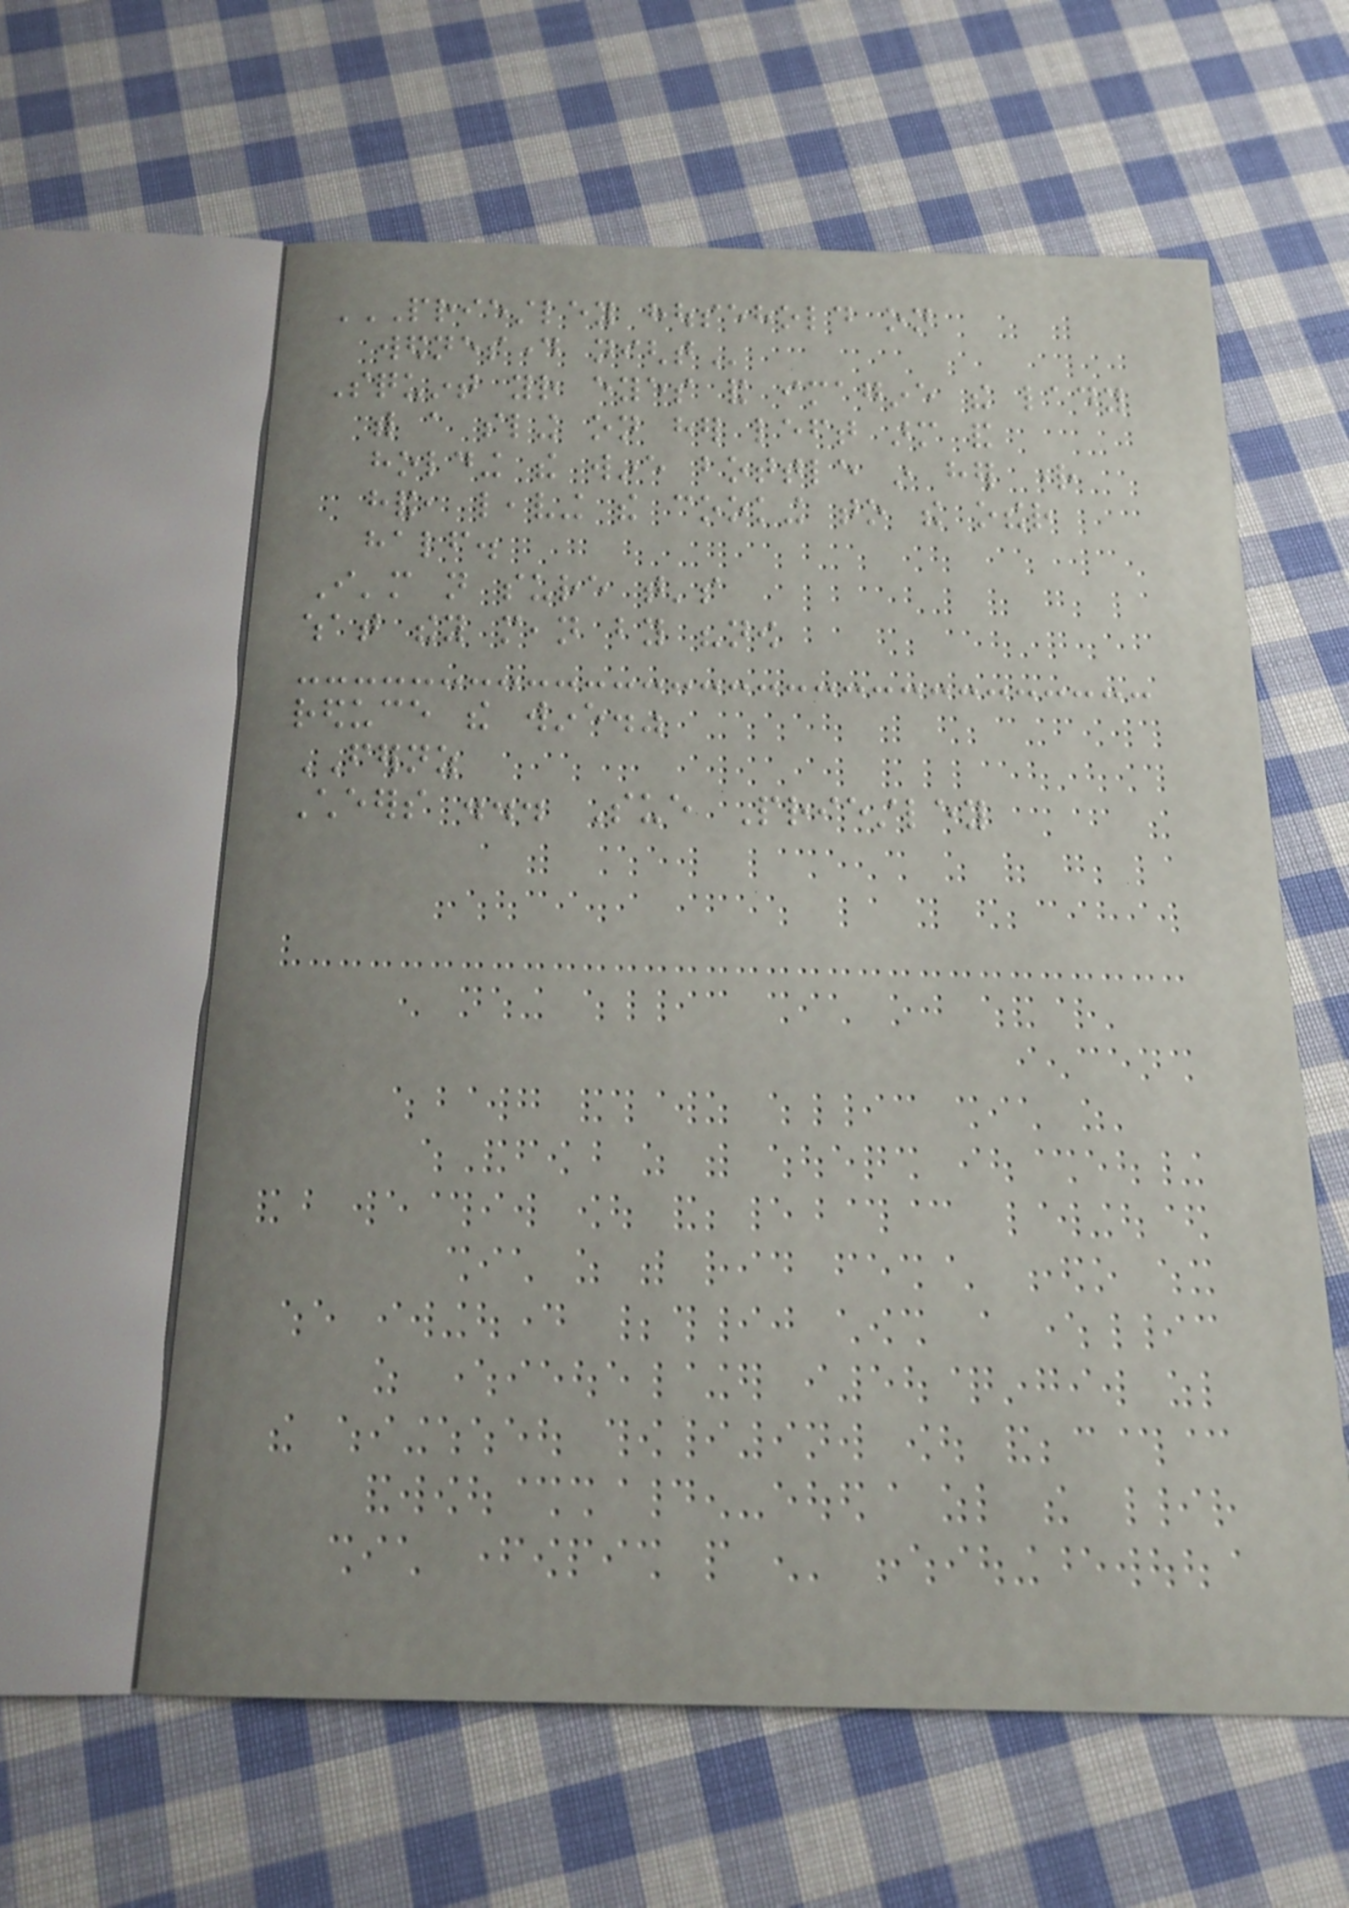PRIESTLEY HOUSEHOLD ON
WEDNESDAY NIGHT
Squint your eyes and imagine the lady
with a sling on her left arm and
holding the wine bottle in her right
hand, leaving the cooking to the other
half.
I'm not sure that's
what they mean by "now
reduce the wine."
FERNZ
Cheers ... Sue Priestley
